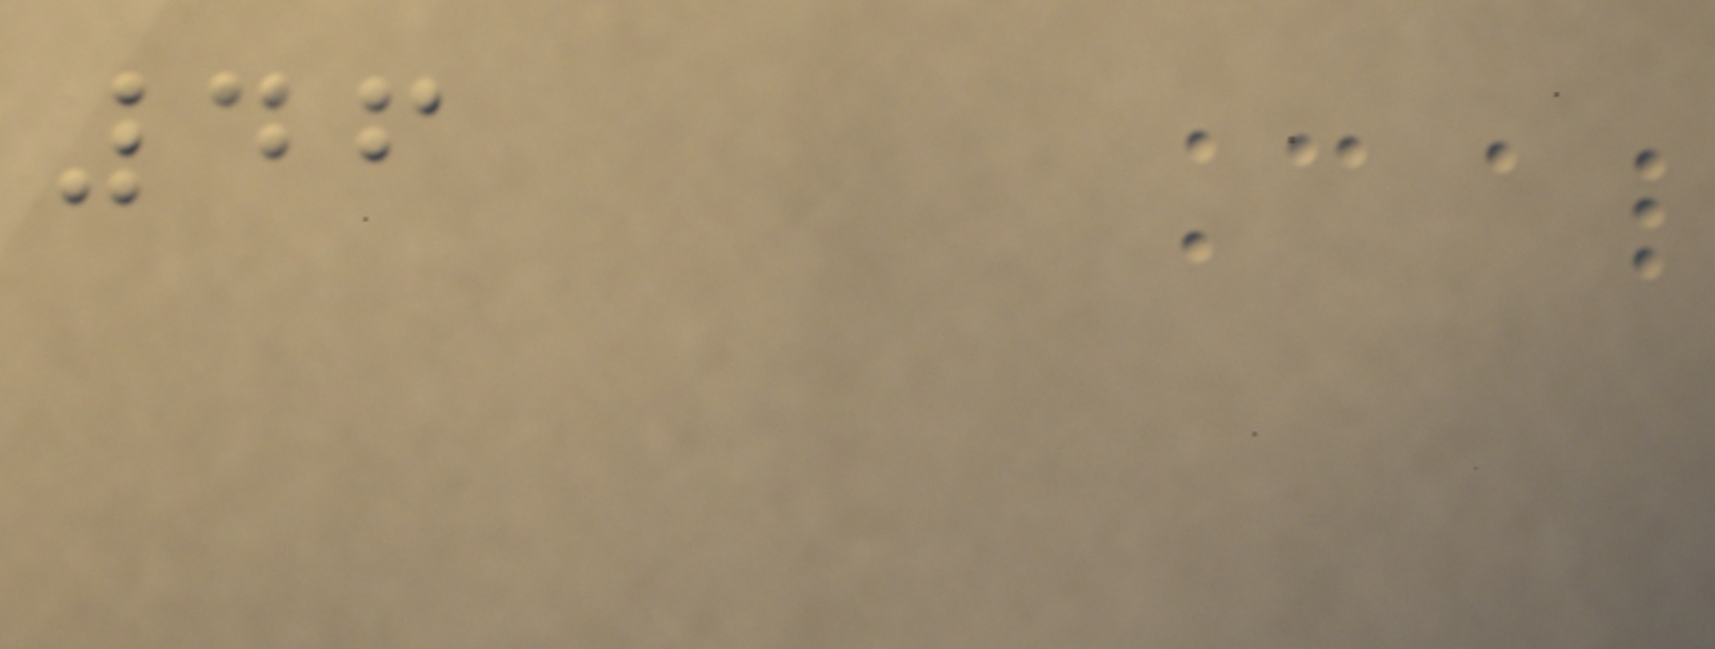46
